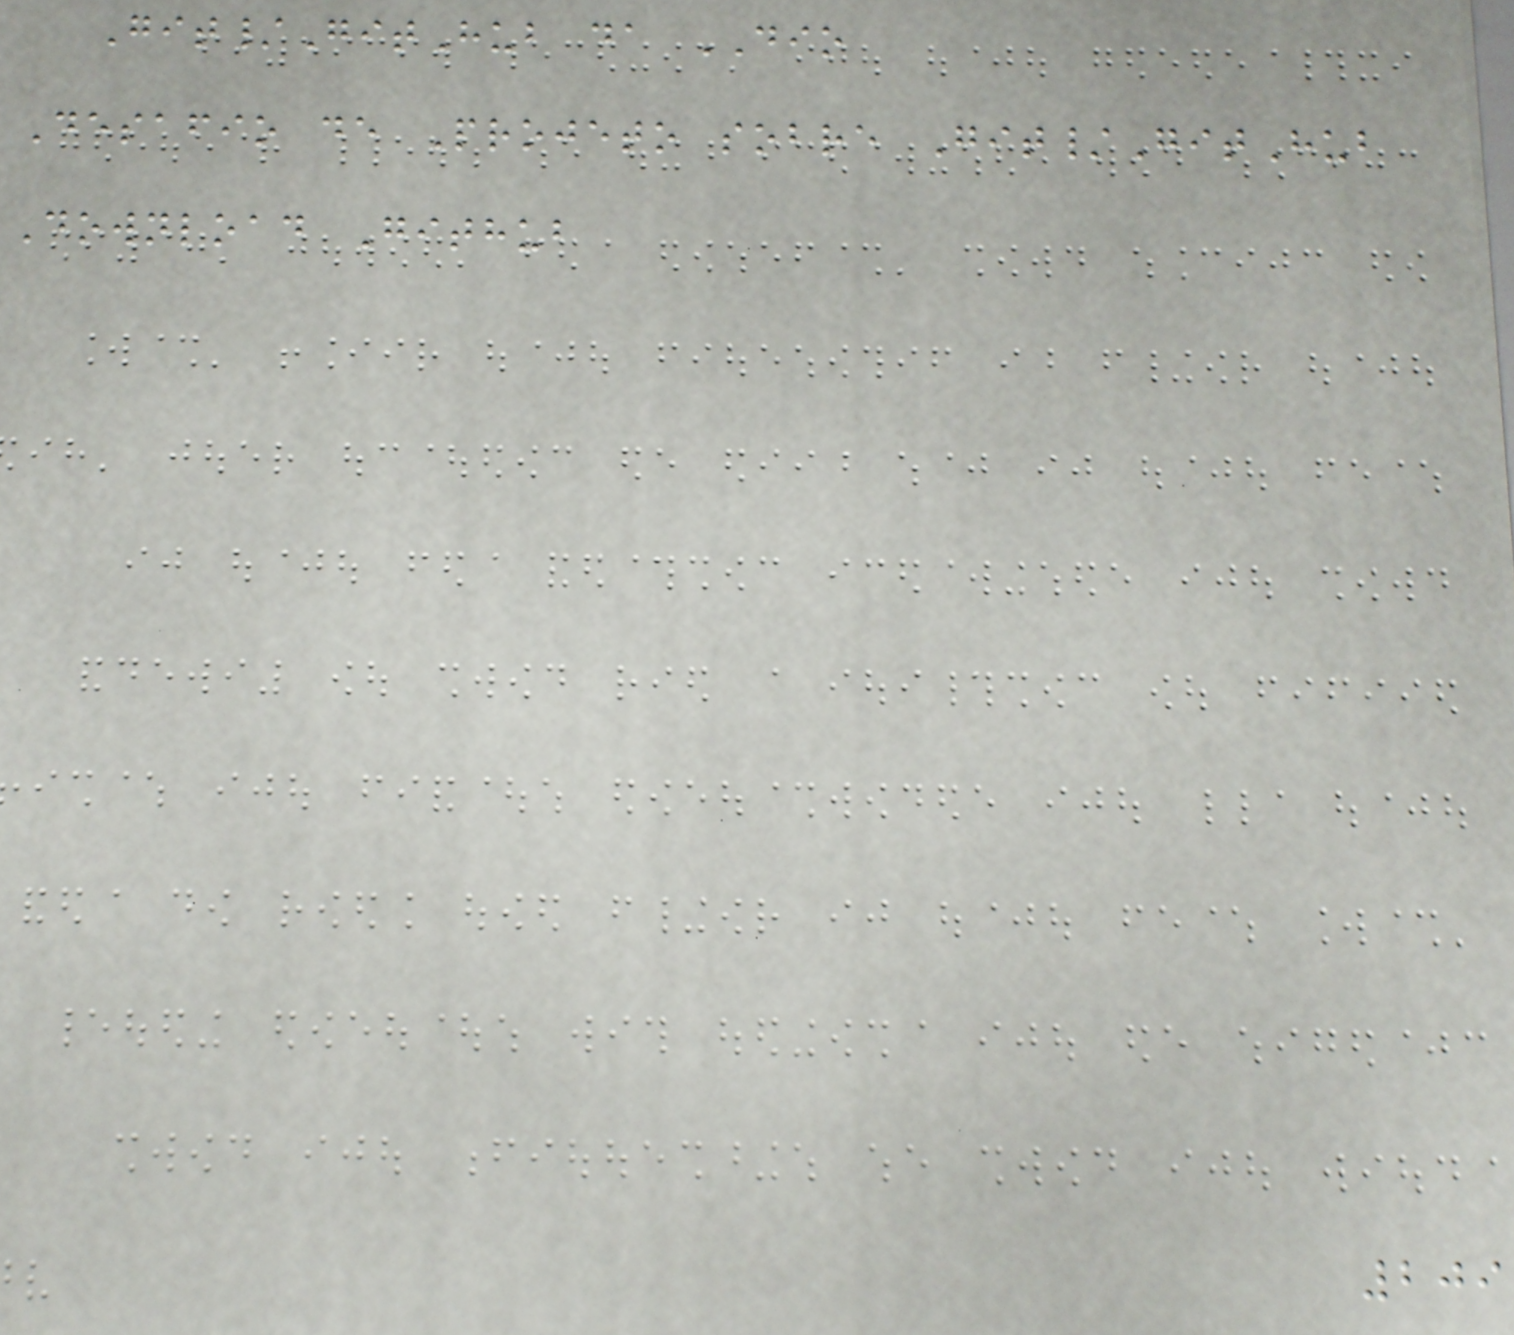Git/GitHub da DIO
Desafio de Projeto sobre Git/GitHub
Download Github
209
